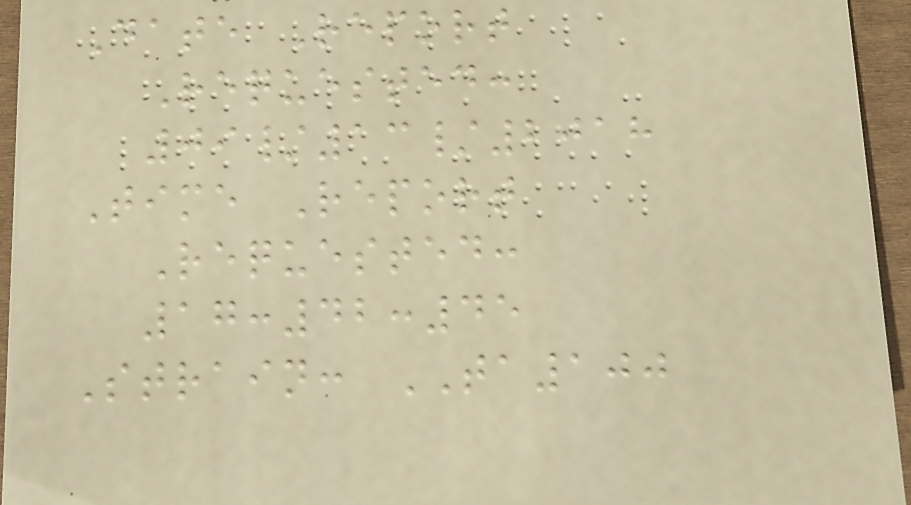Date Report
Requested:
09/13/2018
Time Report
Requested:
17:42:45
Strain: TA100
